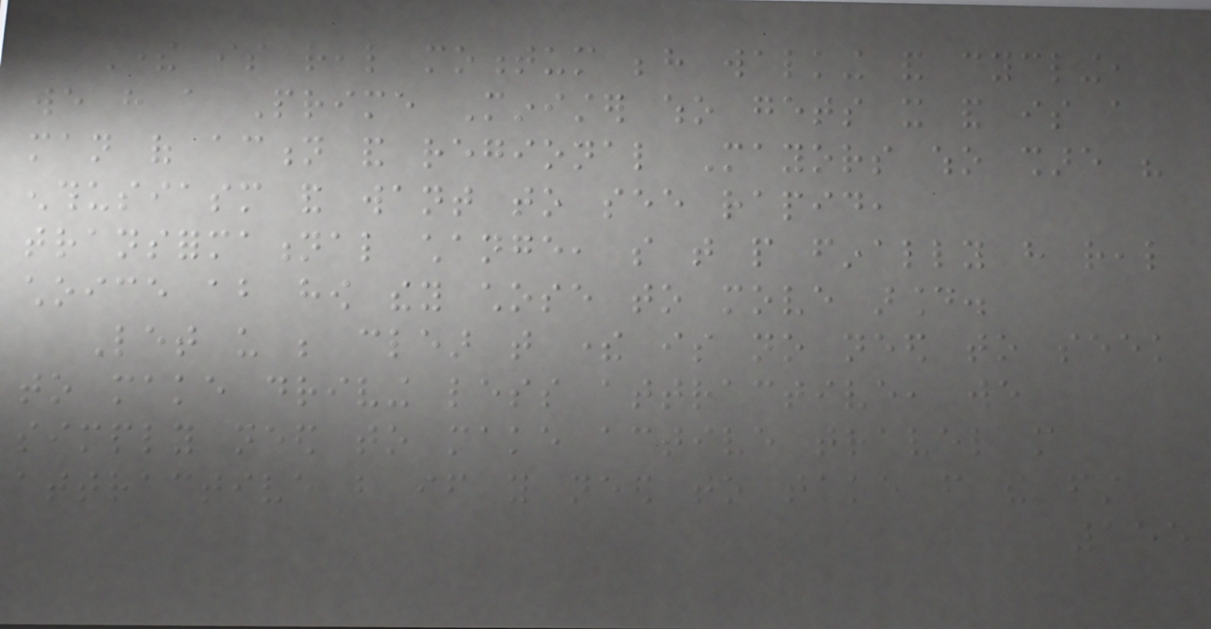There is real momentum behind walking and cycling,
we have a Prime Minister who gets it and is a
man of action and regional Mayors who share his
enthusiasm and want to see rapid,
transformational change, so that people finally have real
choice about how they chose to move around.
Let us be clear that there is no need to seek
to make driving less attractive, we
simply need to make active travel more
attractive but if you need to take from the first
155
